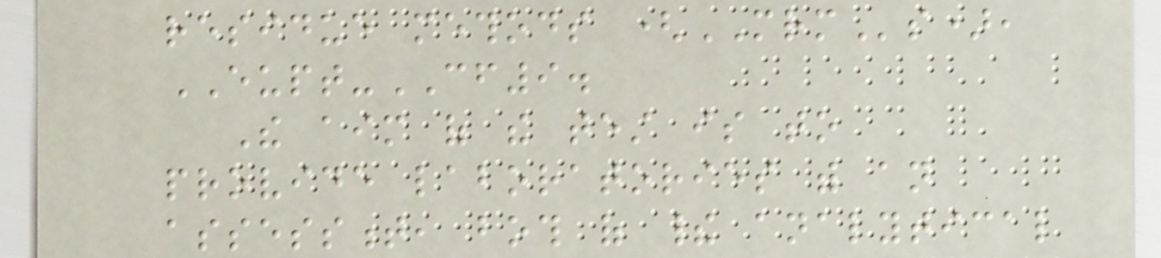residue methods (MRMs),
EUPT-CF9.
The aim of the test is to
provide laboratories with an
assessment, both of their analytical
